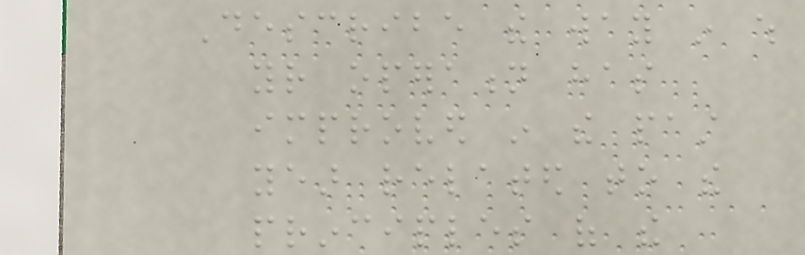Describe the way in which
your operation has
improved in the past
year related to the
principles of the
